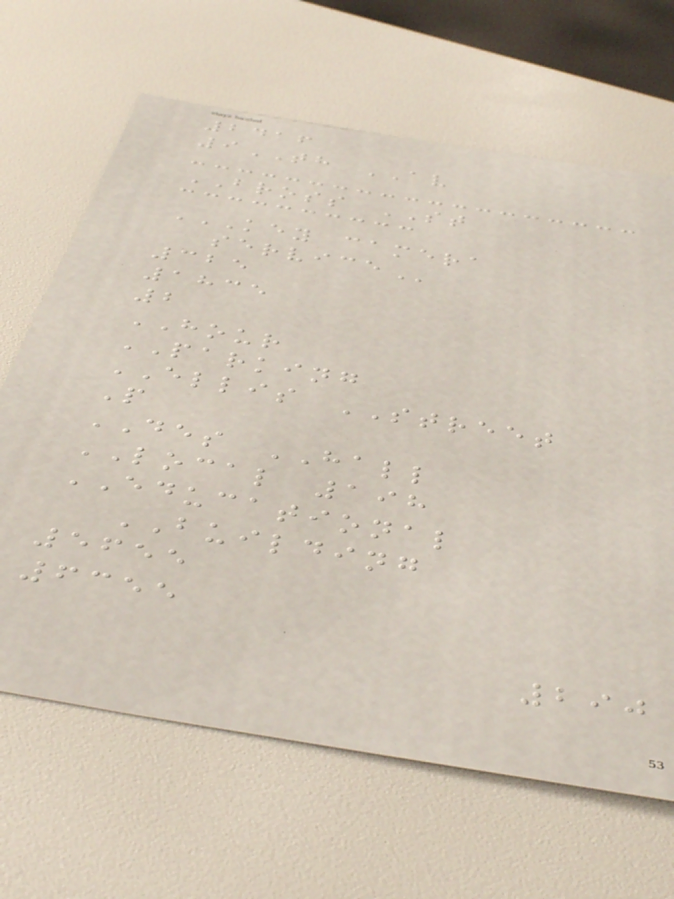2416
9TH AV
BROSS ST
KEY CAMERA
SERVICE
325
1835
2
HOUR
PARKING
ELLIS STREET
P
DES HALL
LOCAL 198
EDUCATIONAL
BUILDING
5655
6355
290
